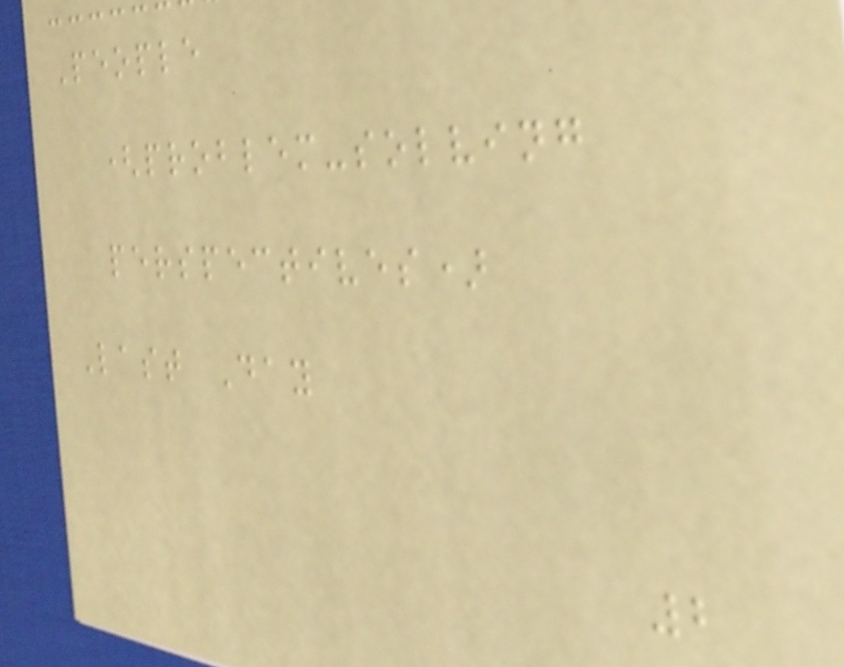People
(problem-solving
perspectives)
Last Day
2
